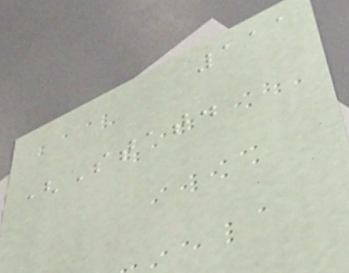111
(Stat.
